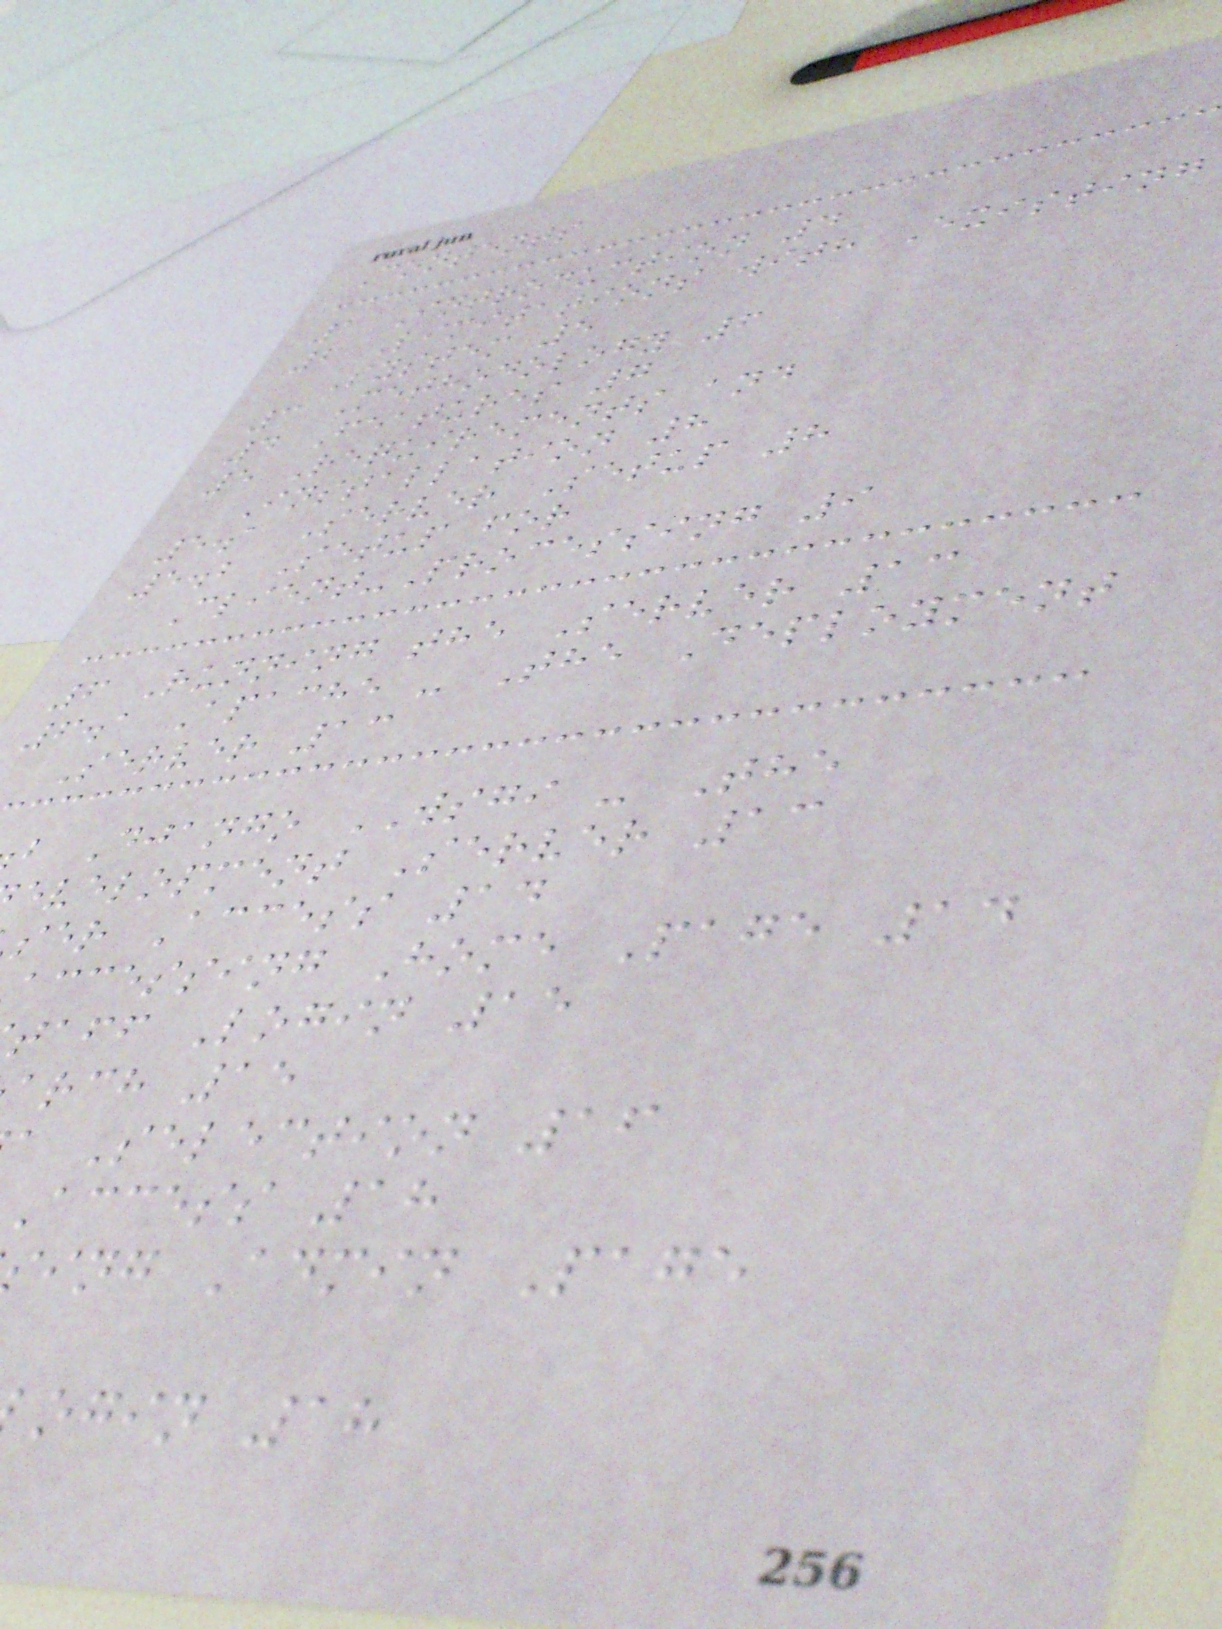Contents
1 Introduction 4
2 Limitations with Existing
System 5
3 Methodology 6
4 Features 7
5 Requirements and
Installation 8
5.1 Server Setup 8
5.2 Setup for
Client-Processing 9
6 Running the Server 13
6.1 Apache - The Deployment
Server 13
b Django WSGI - The
evelopment Server 13
ser Access 14
accessing Home Page 14
taff Login 15
arch 15
a Selection 16
access 18
ing Admin Page
ogin 18
